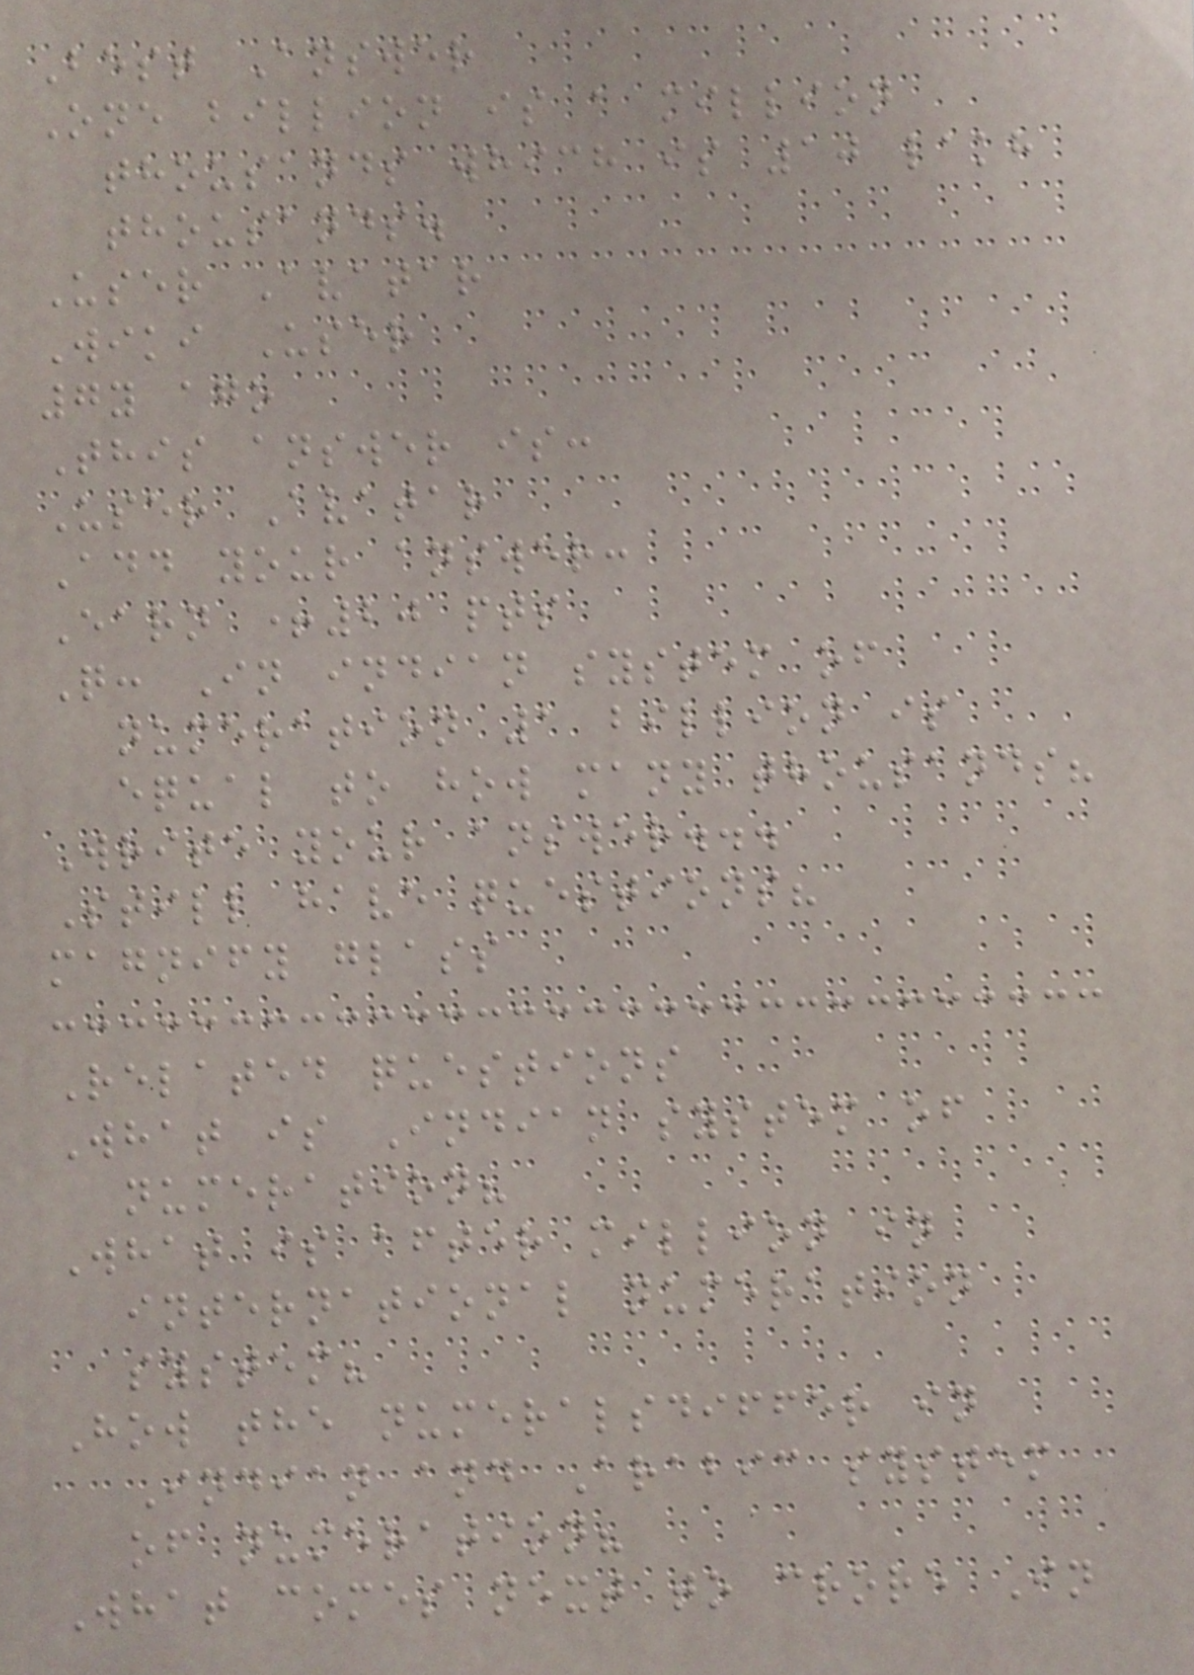Best Answer
One billion is a million
thousands which is 10 lakh
thousands.
User Avatar
Wiki User
7y ago
This answer is:
User Avatar
Add your answer:
Earn +20 pts
Q: In indian system of
numeration 1 billion is
equal to how many thousands?
Write your answer...
Still have questions?
magnify glass
Related questions
What is Indian system of
numeration?
What is after million in
international numeration
system?
How the numeralsdiffer in
Indian and Arabic system
of numeration?
What comes next to crore In
